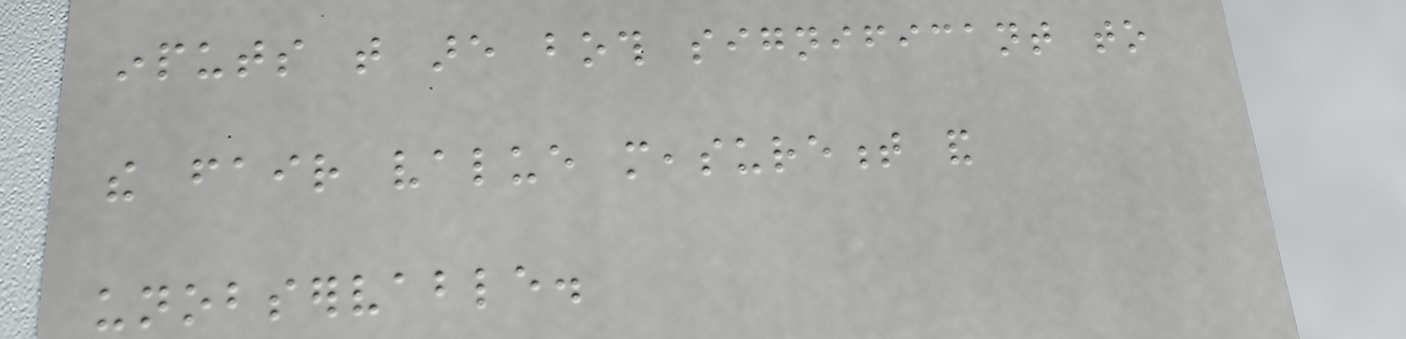inputs that are both significant to
the fair value measurement and
unobservable.
